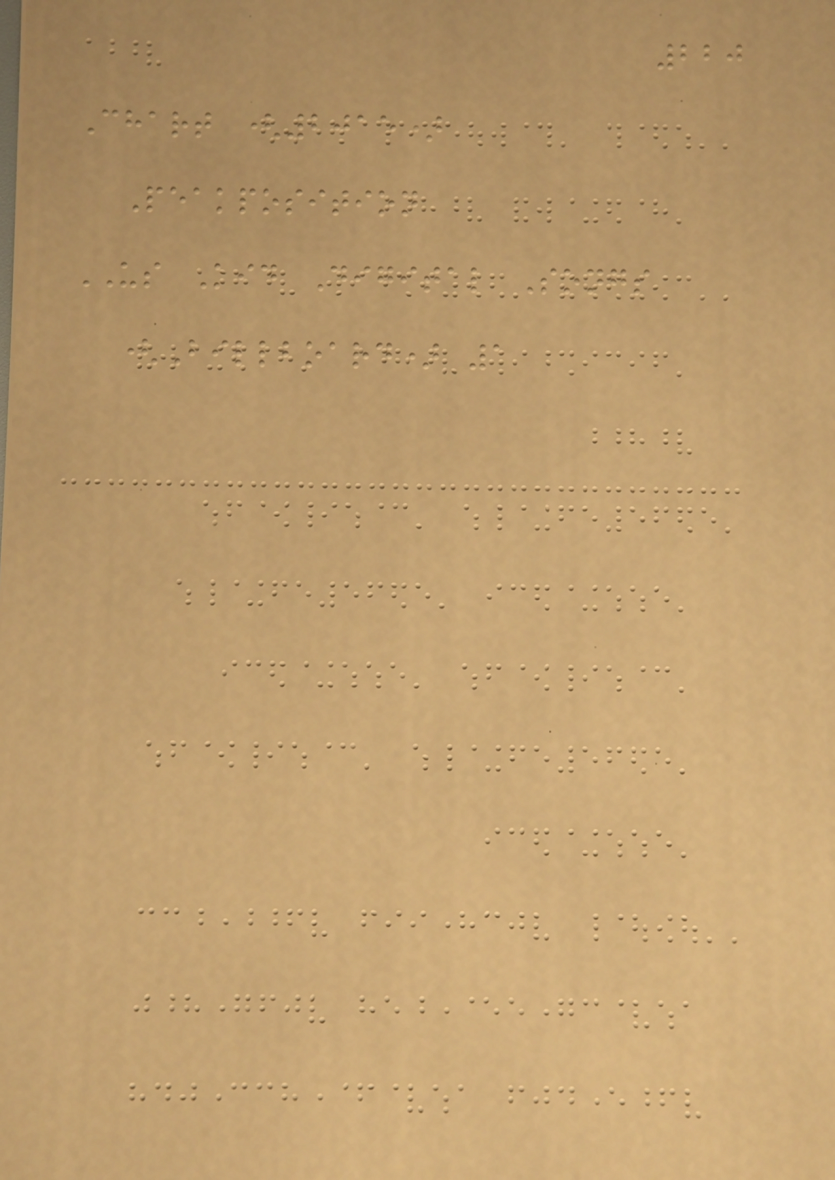220
Chart (2015)
Peakposition
US Kid Digital Songs
(Billboard) 1
